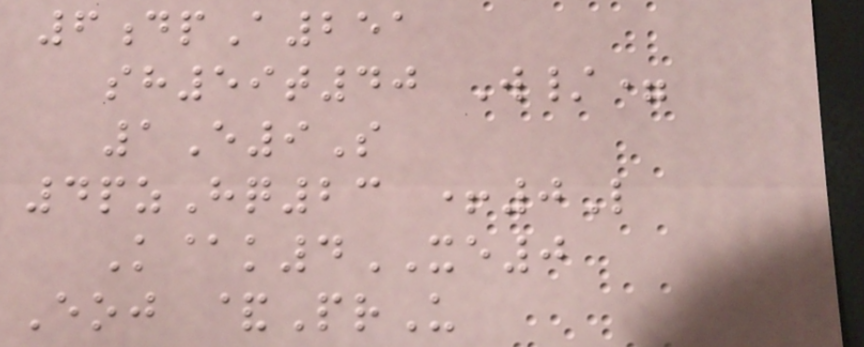6dpA251
sh59t40 W/=
1E9S
4pzHq23 +0L
K@k4XE0
Eoj &PrU
